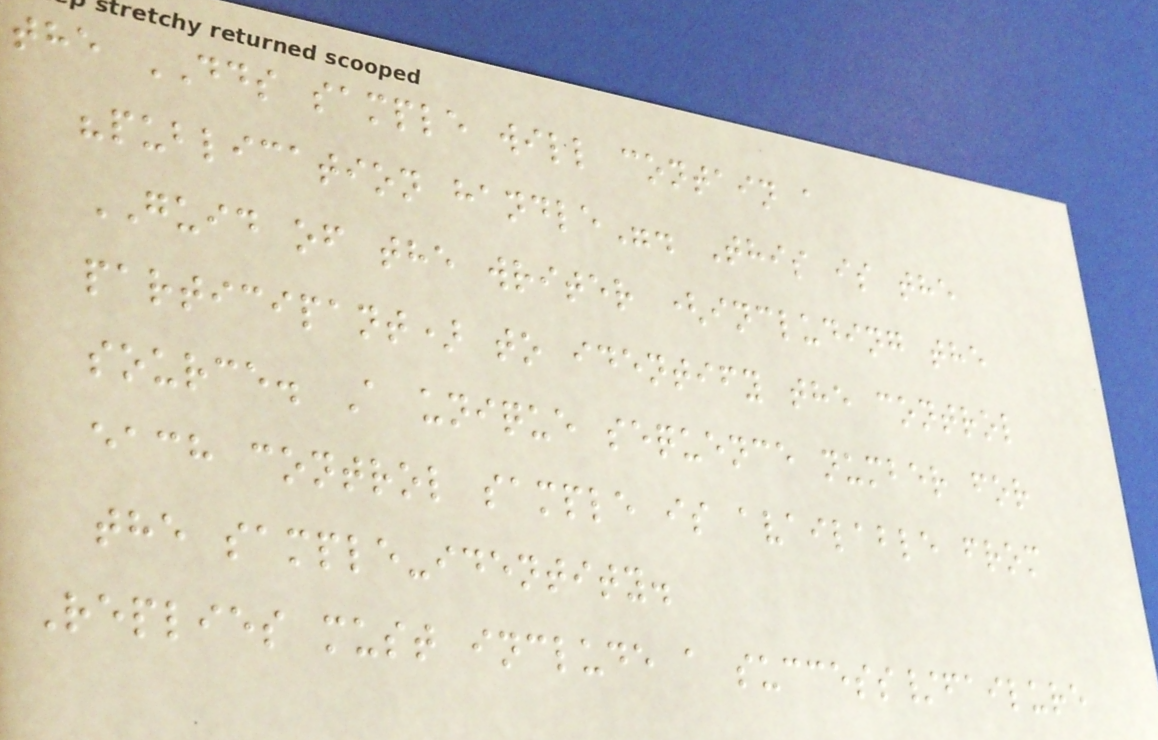the DDS sample will contain a
"publication handle". This is the
GUID of the writer (including the
participant) to identify the control
source. A unique sequence number for
each control sample is available from
the sample-identity.
Replies must include a success/failure
